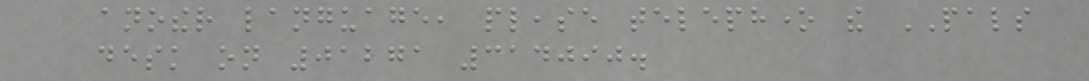another language, please telephone the PALS
desk on 01271 314090.
